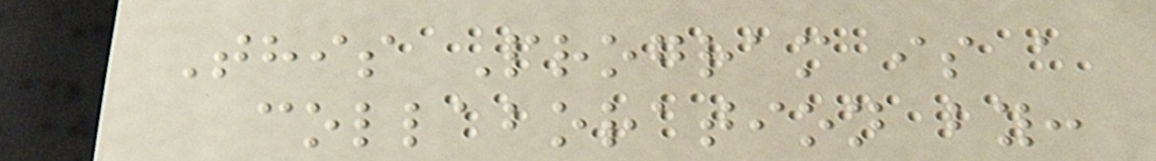This Program is a
collaboration by:
